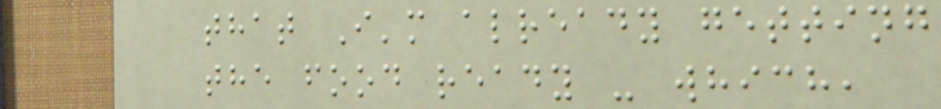that I'm already getting
the food ready - which,
